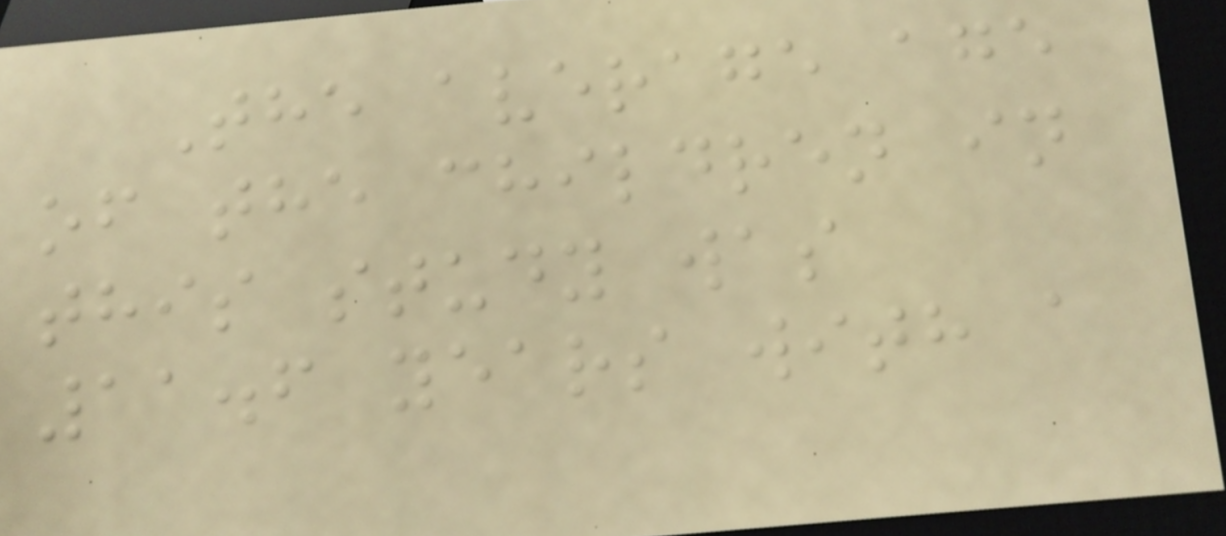The average age
of the children in
this study was
11.6 years with a
